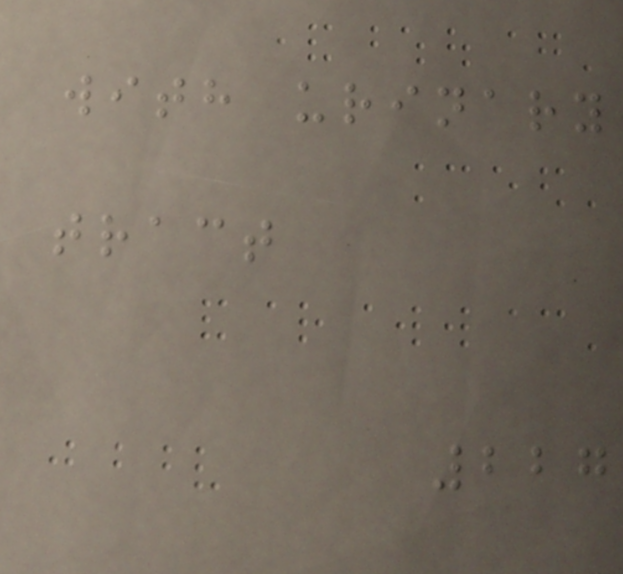with urinary
tract
227
